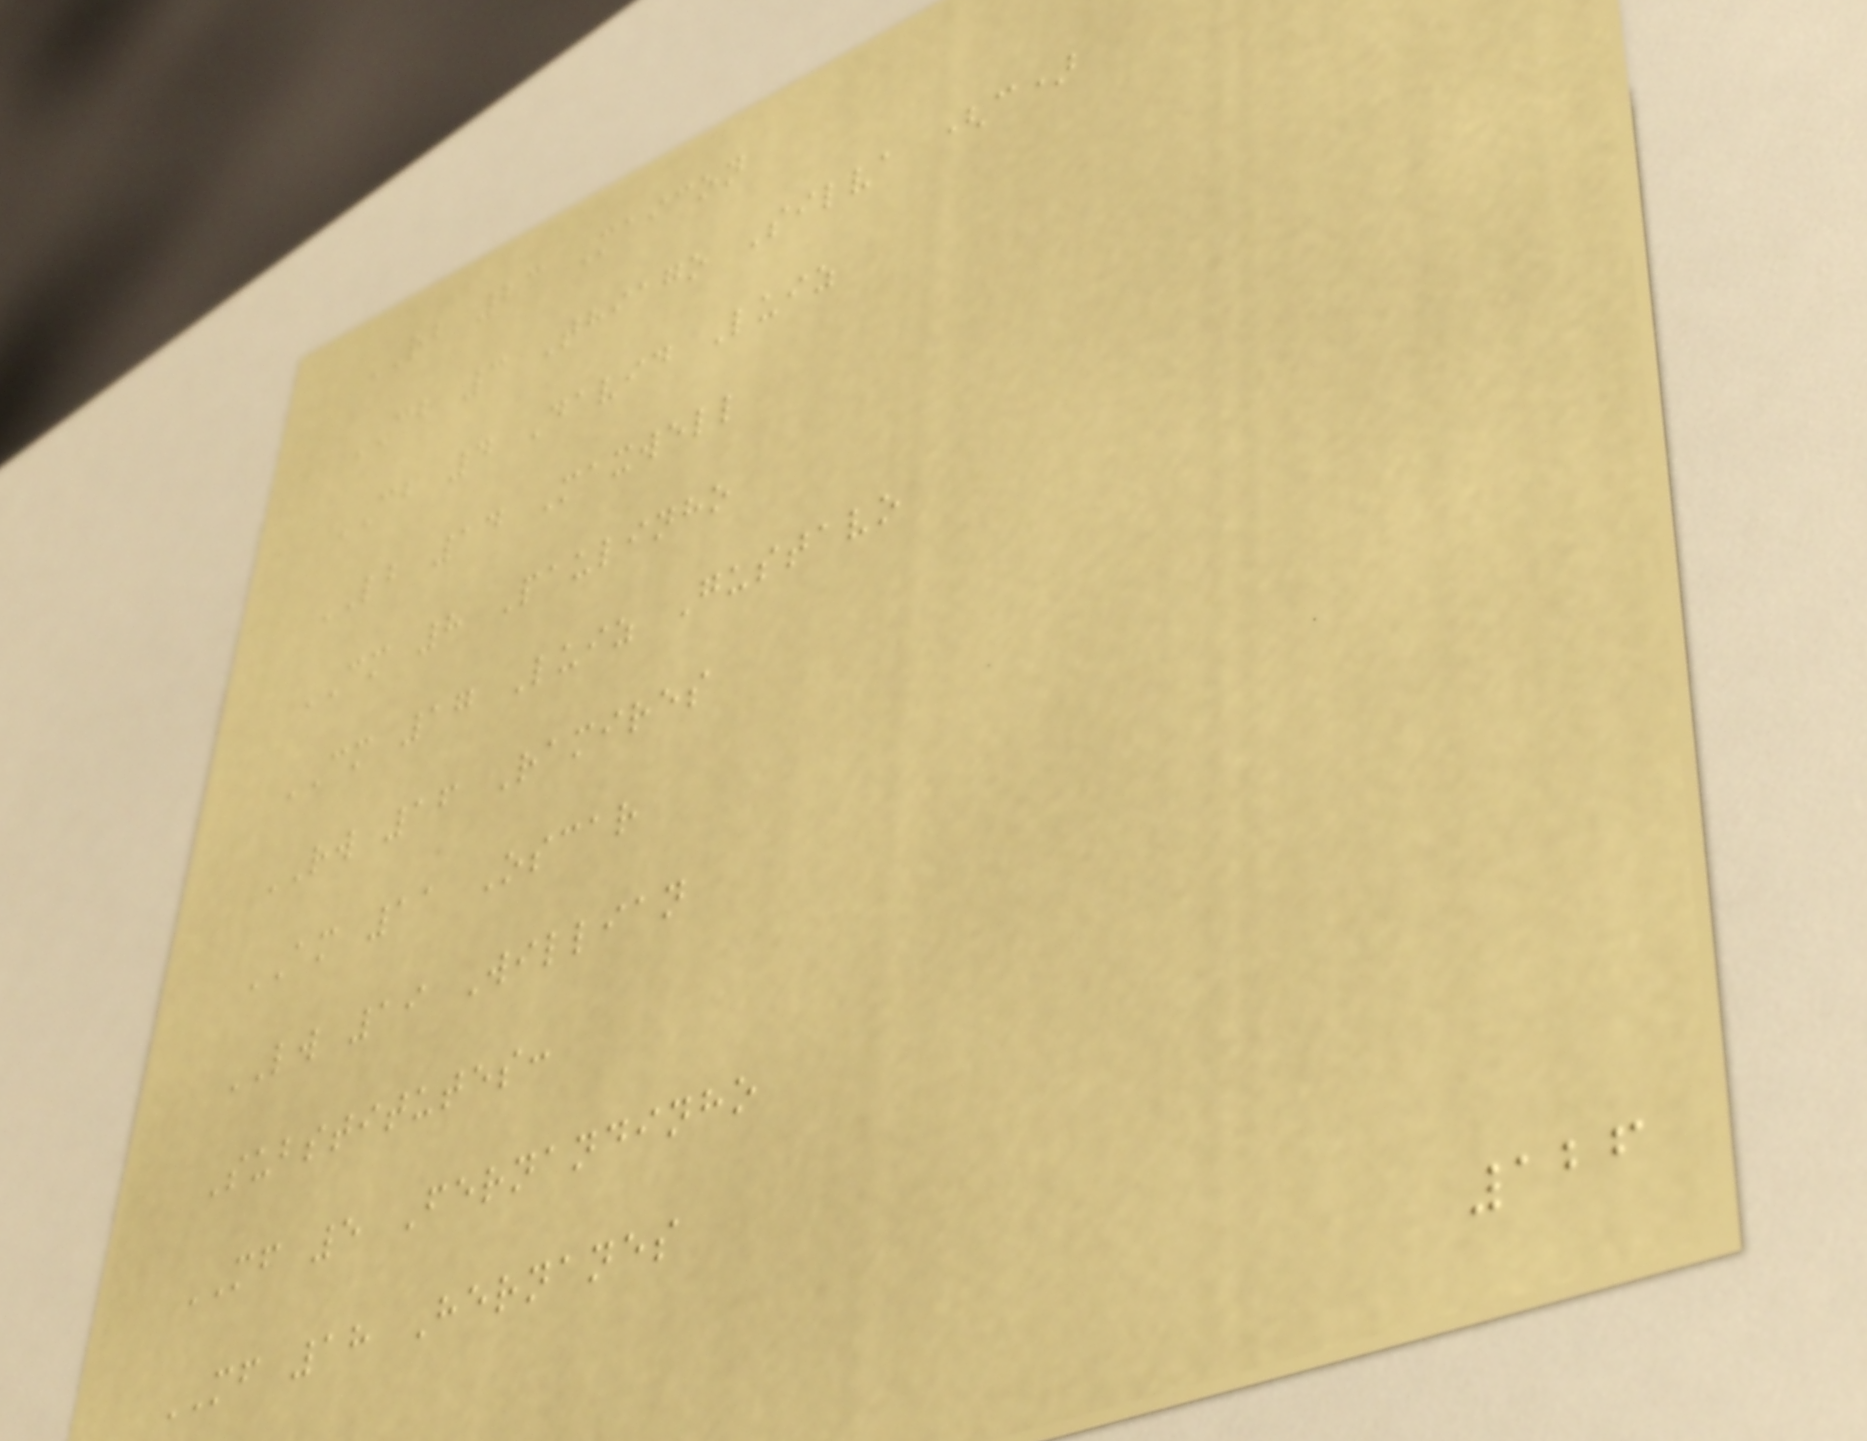RB 23 Maicon
CB 3 Thiago Silva (c)
CB 4 David Luiz
LB 14 Maxwell
CM 8 Paulinho
CM 17 Luiz Gustavo
RW 16 Ramires
AM 11 Oscar
LW 19 Willian
Substitutes:
MF 5 Fernandinho
MF 18 Hernanes
126
